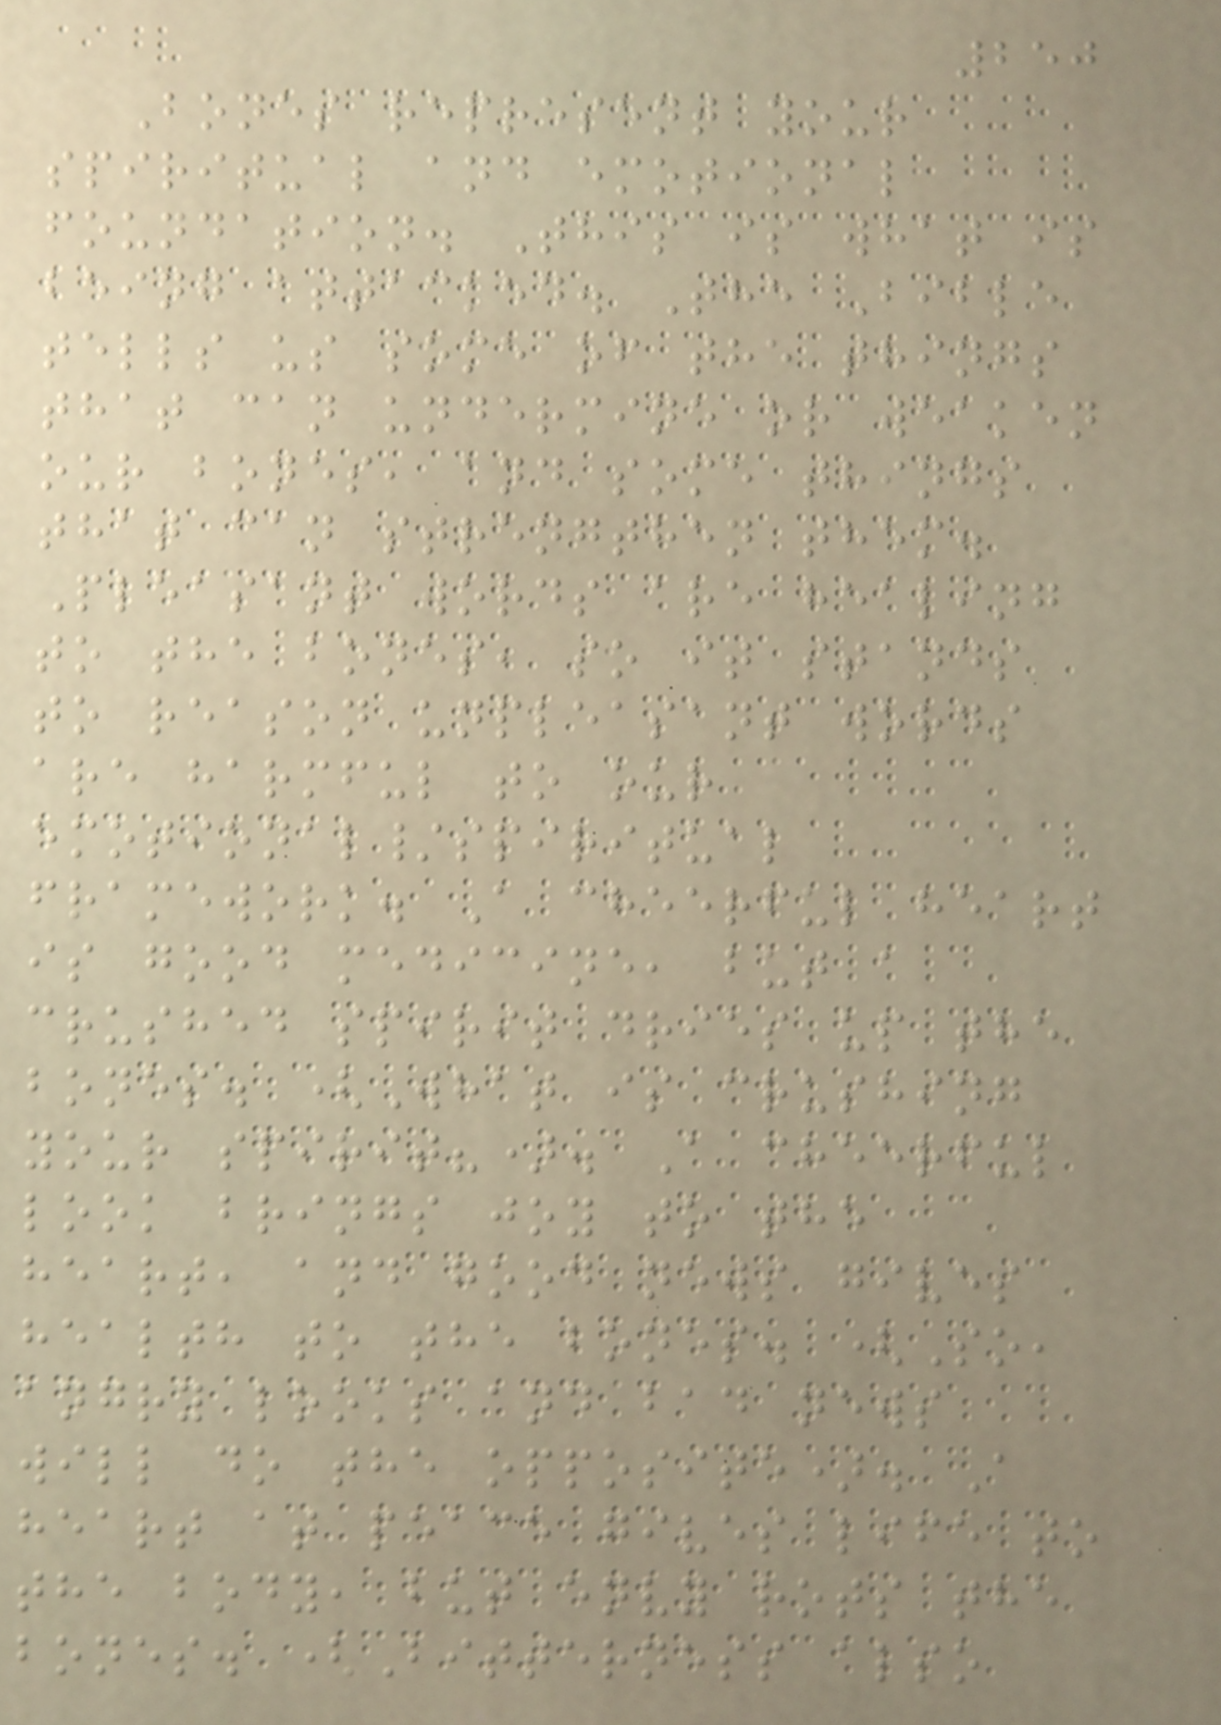250
Bones represent your
spiritual and emotional
foundation. This is what is
being attacked. The Bible
tells us some of the things
that can undermine or weaken
our bones, and some things
that can strengthen them.
Pleasant words are healing
to the bones, so it stands
to reason unpleasant words
are harmful to our
emotional/spiritual
framework. A cheerful heart
is good medicine, but a
crushed spirit dries up the
bones. (What is crushing
your spirit?). A cheerful
look brings joy to the
heart, and good news gives
health to the bones. (So,
angry looks and bad news
will do the opposite). A
heart at peace gives life to
the body, but envy rots the
bones. (Bitterness also
